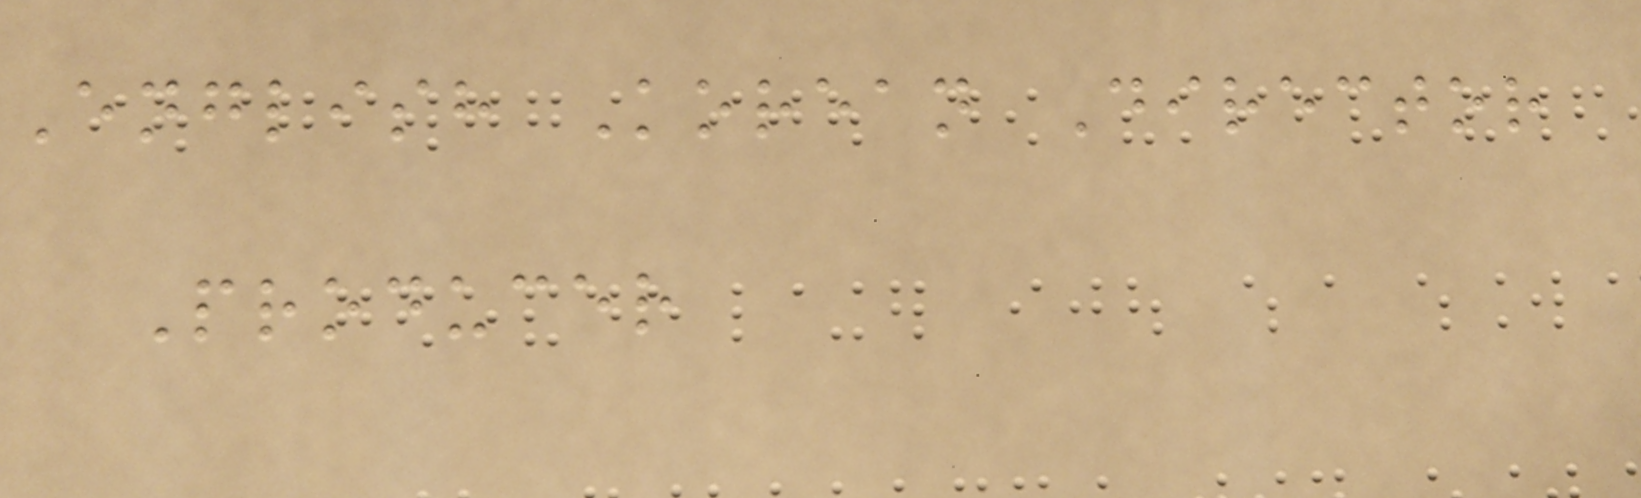English Korean Director
Producer
